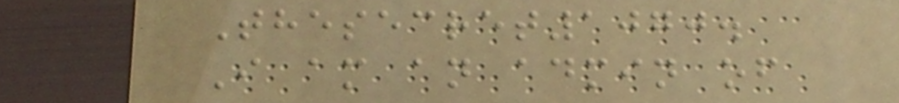Thesecret1070.
I am an admin of
